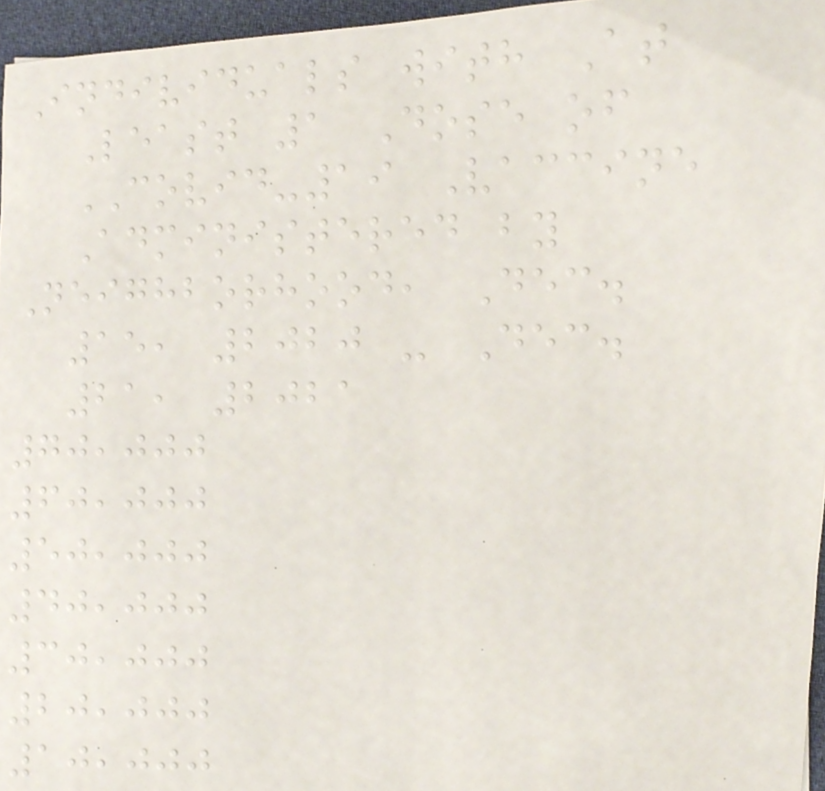Individuals with At
Least 1 Dose of
COVID-19 Vaccine
Administered by
Neighborhood, Dec.
15, 2020 - Dec.
21, 2021
70,000
60,000
50,000
40,000
30,000
20,000
10,000
